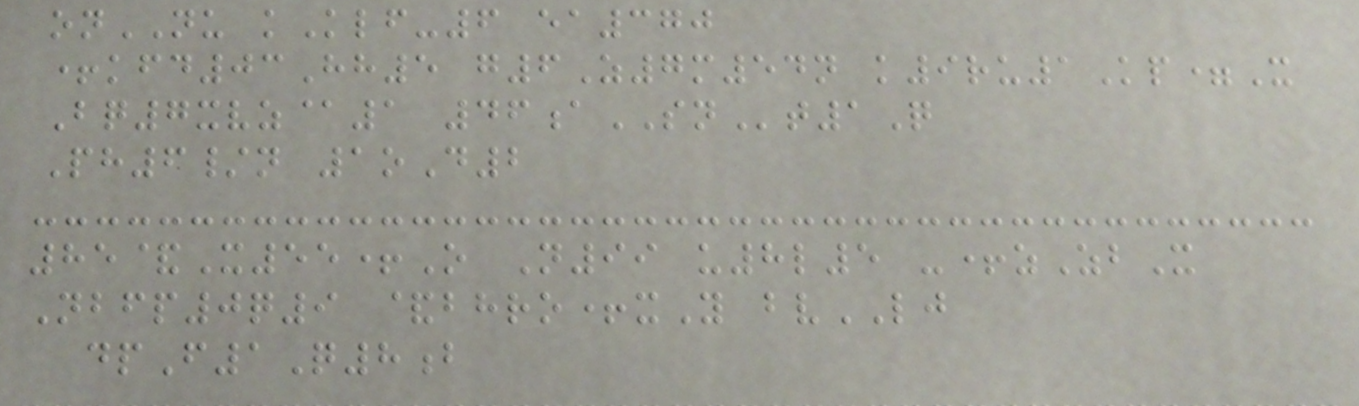onNU kKlf-6 ea370
+kfd03Hh5 g6Z7m54n k9ru1Kp=X
Bq7xvz@1 46aSNt1Q
Ph6/n 1oD2
85&X55+O N99 u8l5 -+zZbX
Nbfp0q9 &bhro+xY bvLJ
dpF1Q8b
